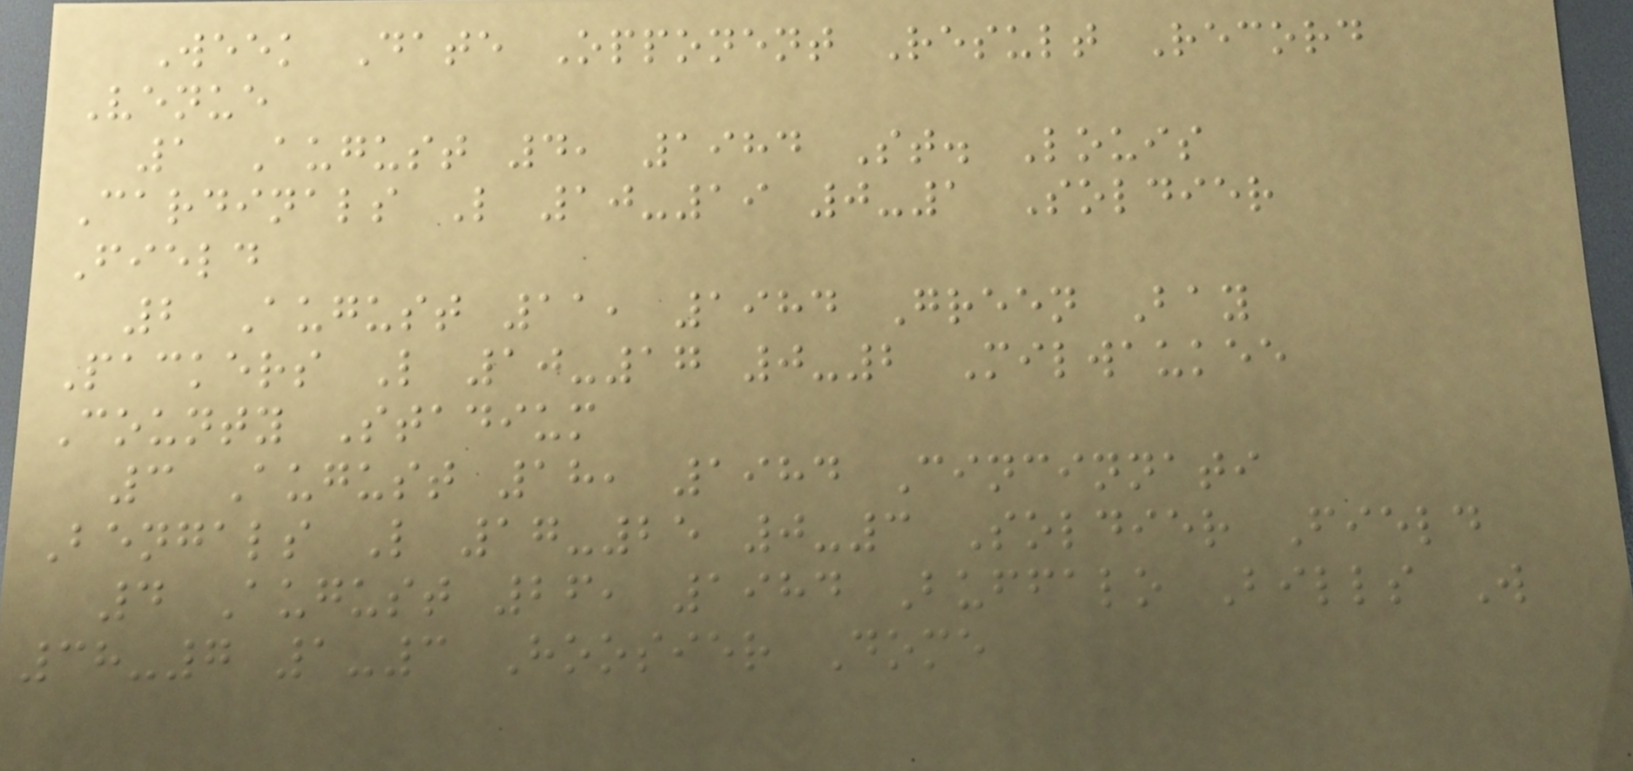Week Date Opponent Result Record
Venue
1 August 4, 1984 St. Louis
Cardinals L 10-19 0-1 Soldier
Field
2 August 11, 1984 Green Bay
Packers L 10-17 0-2 Milwaukee
County Stadium
3 August 18, 1984 Cincinnati
Bengals L 17-25 0-3 Soldier Field
4 August 26, 1984 Buffalo Bills W
38-7 1-3 Hoosier Dome
